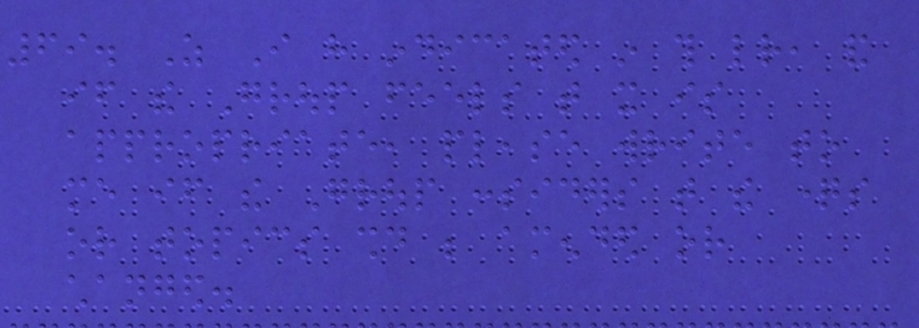69. As I have indicated in this letter, and
if the Group feels that it is
appropriate, please write to
me if the Group considers that the questions
or topics should be amended or
changed.
